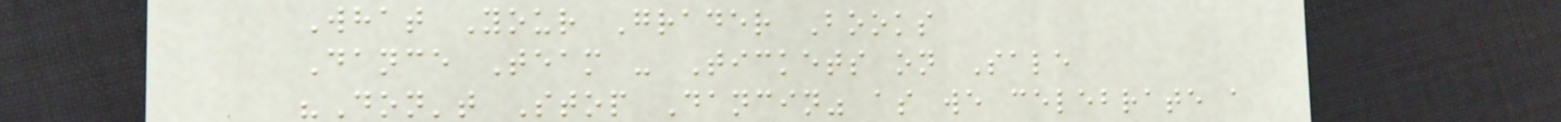What Your Grader Books
Dance Team - Tickets on Sale
"Don't Stop Dancin" as we celebrate a
